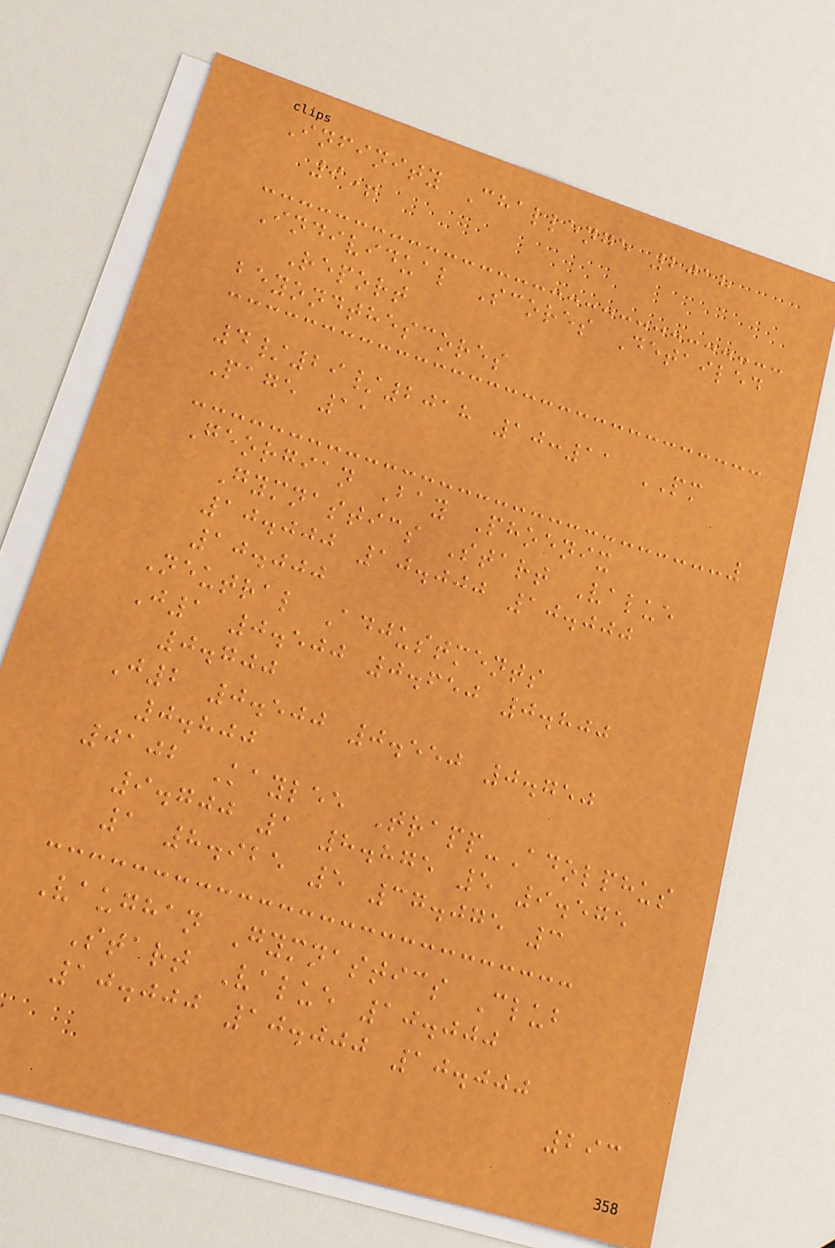Infinity Challenge 2018
9+
Individual Scores Detailed
Report
beyondthescores
4/29/2018 10:11 PM
Page 11
Georgian Bay Phoenix
Gymnastics Start Value
10.000 10.000 10.000
10.000
Neutral Adjustments
J1 0.500 0.650 0.800
0.700
J2 0.500 0.550 0.750
0.800
0102 Kaylee Trapp-Adolphus
9.700 1 8.875 5 9.575
1 8.925 5 37.075 3
Vaughan Gymnastics Club
Start Value 10.000
10.000 10.000 10.000
293
